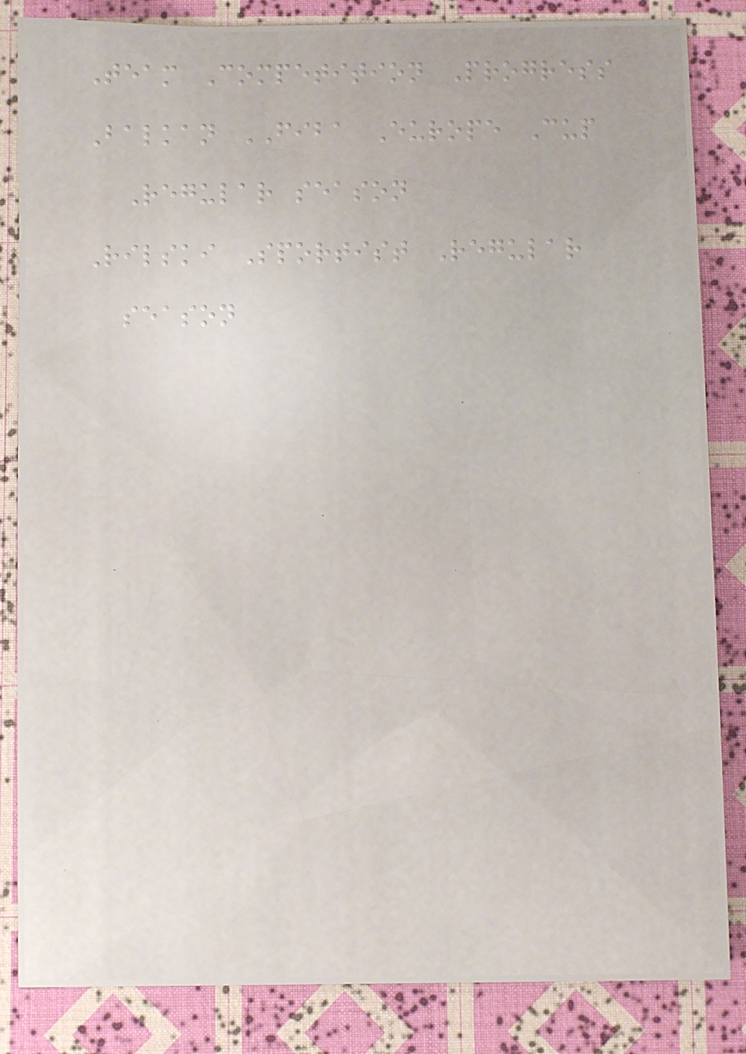Team Competition Progress
Balkan FIBA Europe Cup
Regular season
Rilski Sportist Regular
season
